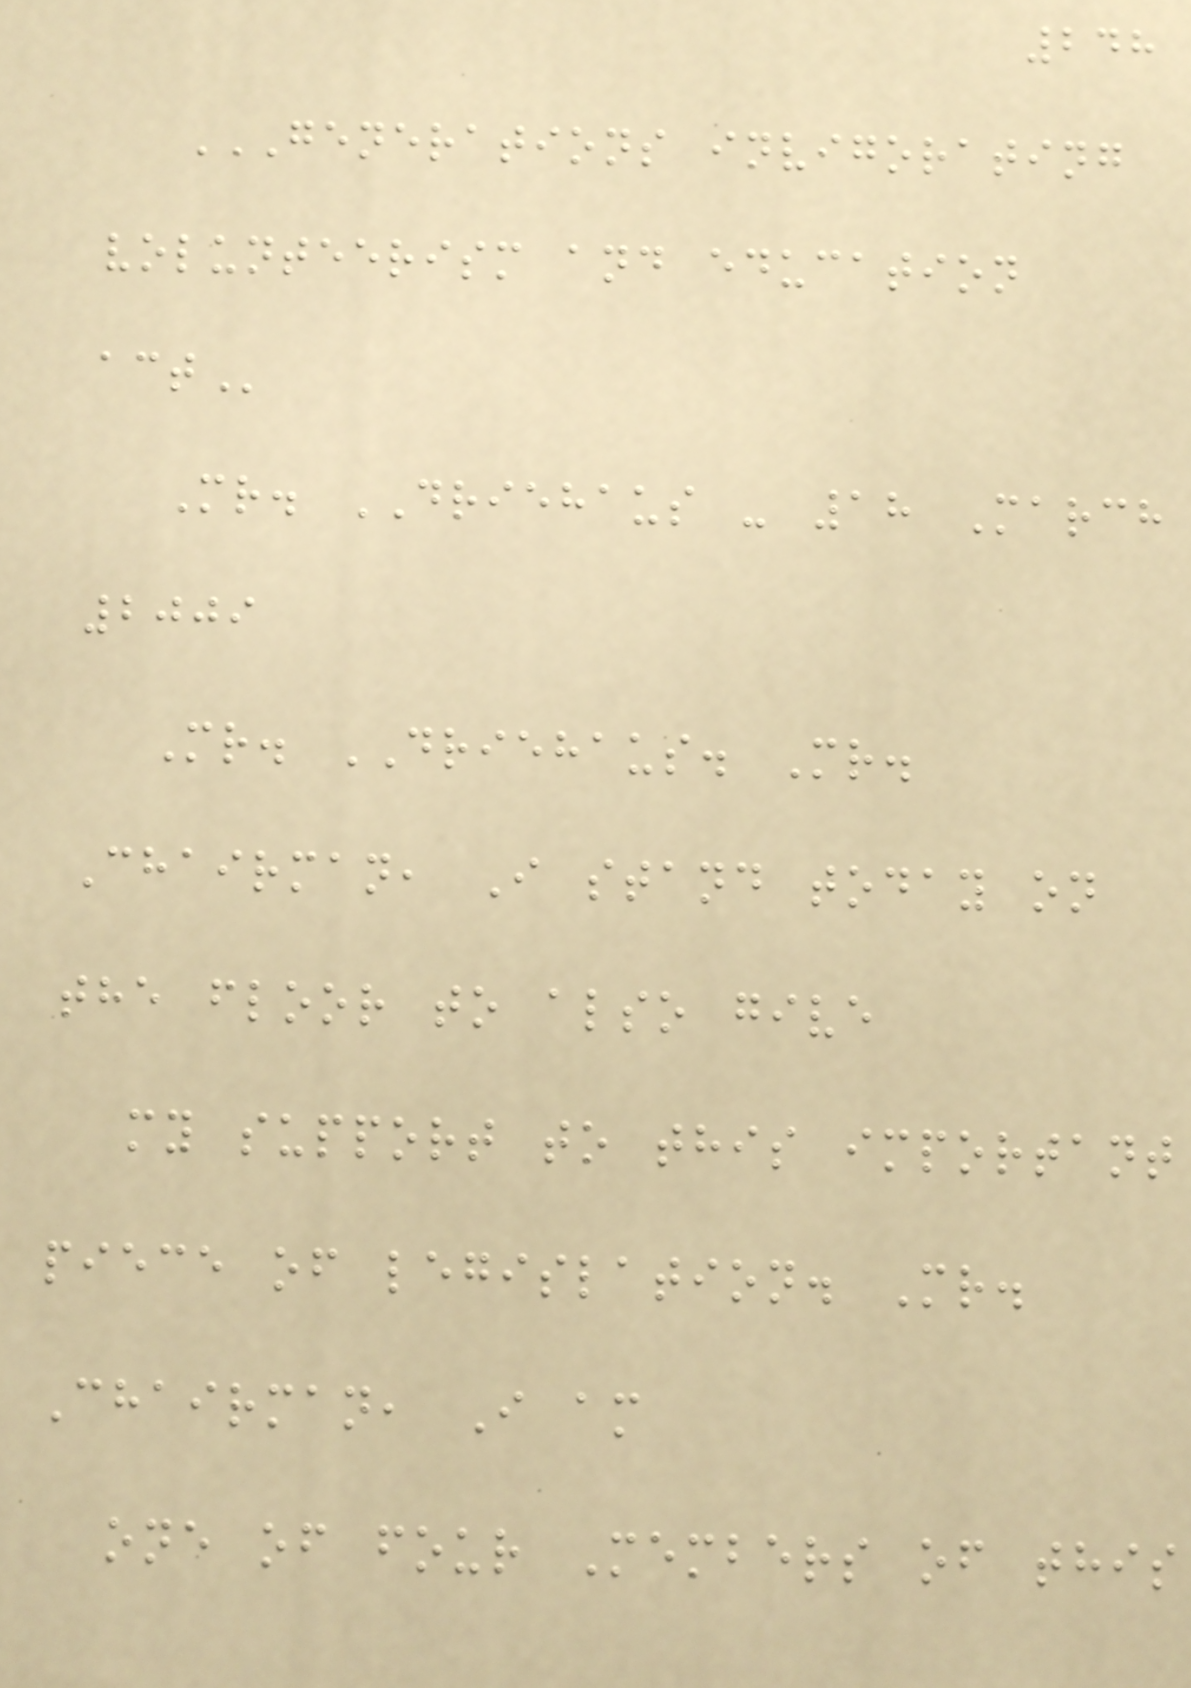248
GENERATIONS INVIGORATING
VOLUNTEERISM AND EDUCATION
ACT
Mr. DRIEHAUS - 18 March
2009
Mr. DRIEHAUS. Mr.
Chairman, I stand today on
the floor to also give
my support to this important
piece of legislation. Mr.
Chairman, I am
one of four Members of this
